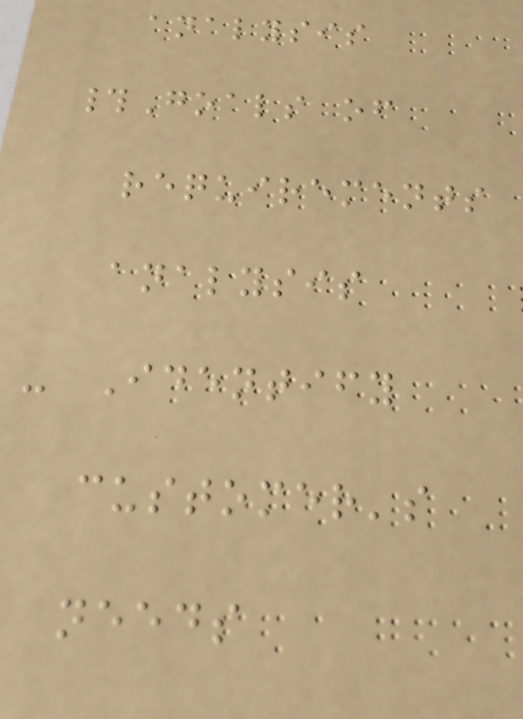analysis
#Goals of
requirements
analysis
- Identify
customer's
needs
